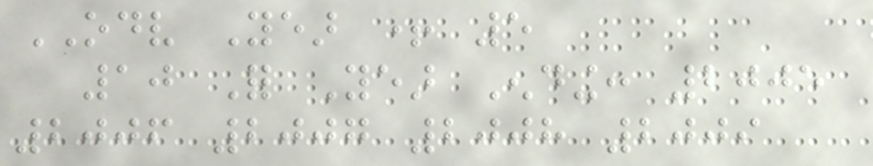ODV Year + 5
10 For Year Ending: 2005
2006 2007 2008 2009
